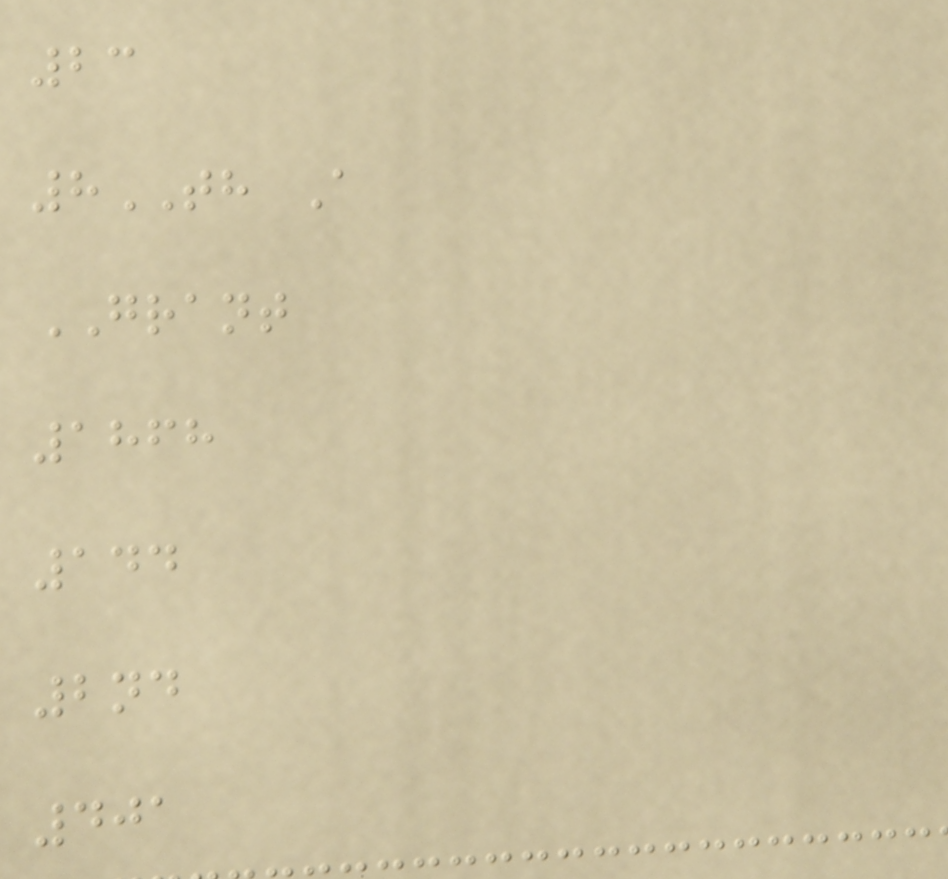23
8TH A
GRANT
1868
144
2nd
401
